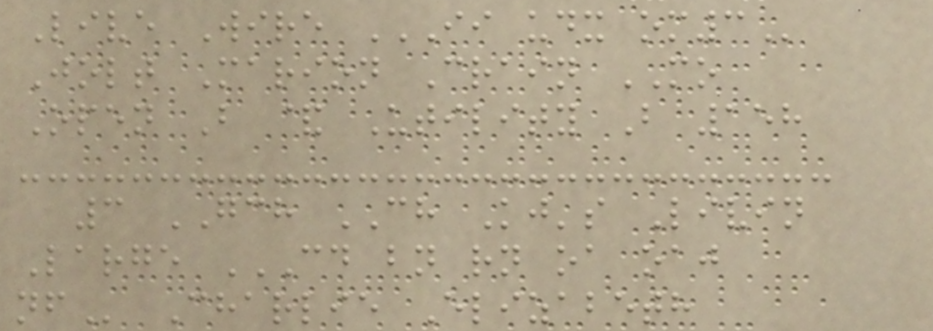Live Wire II UDX OM3
Jolt Marion Crain MO
Open B & Utility B 158
3 GCH CH Kj's Livin
Large CD BN RN OA OAJ
NF Charlie Elizabeth
